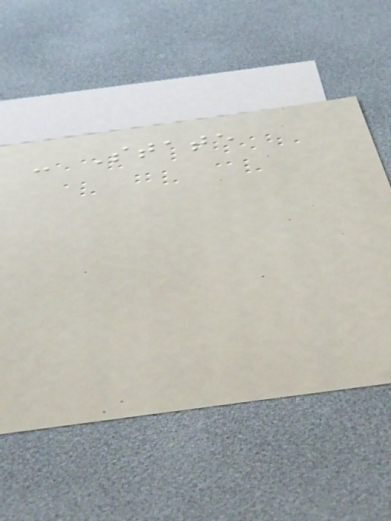- State
